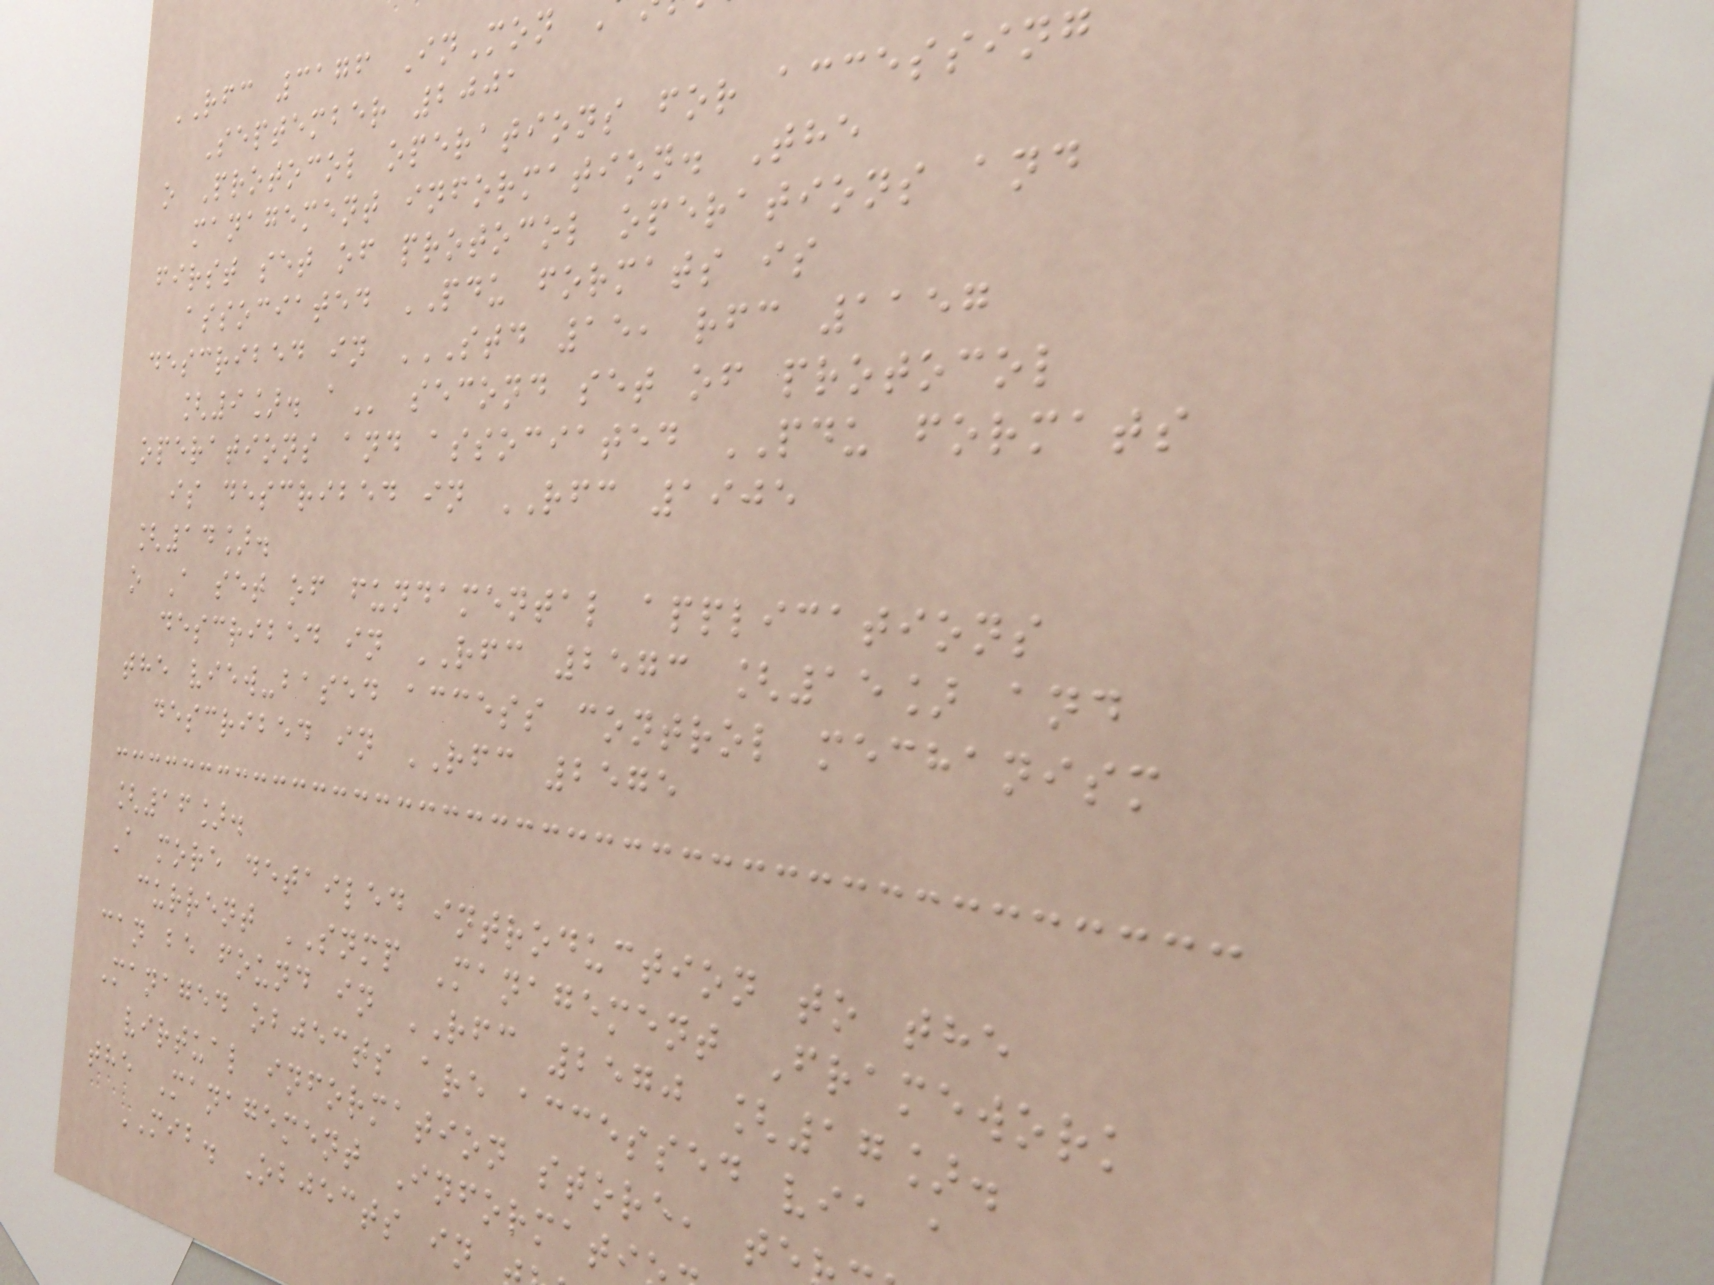RFC 3176 InMon
September 2001
o Protocol operations for accessing
management information. The
first set of protocol operations and
associated PDU formats is
described in STD 15, RFC 1157
operations and associated PDU formats
is described in RFC 1905
[14].
o A set of fundamental applications
described in RFC 2573 [15] and
the view-based access control mechanism
described in RFC 2575
[16].
A more detailed introduction to the
current SNMP Management Framework
can be found in RFC 2570 [17].
Managed objects are accessed via a
virtual information store, te
the Management Informati
MIB. Objects in
